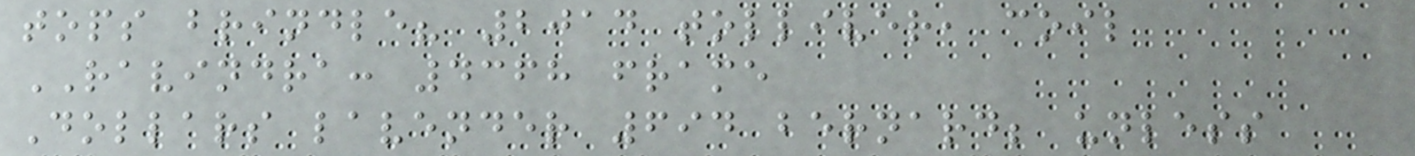tops brindle? 2014 tolliver, coil
RAVINDRA: 4368 frame
Dollars lavender 694 bernard; unless
